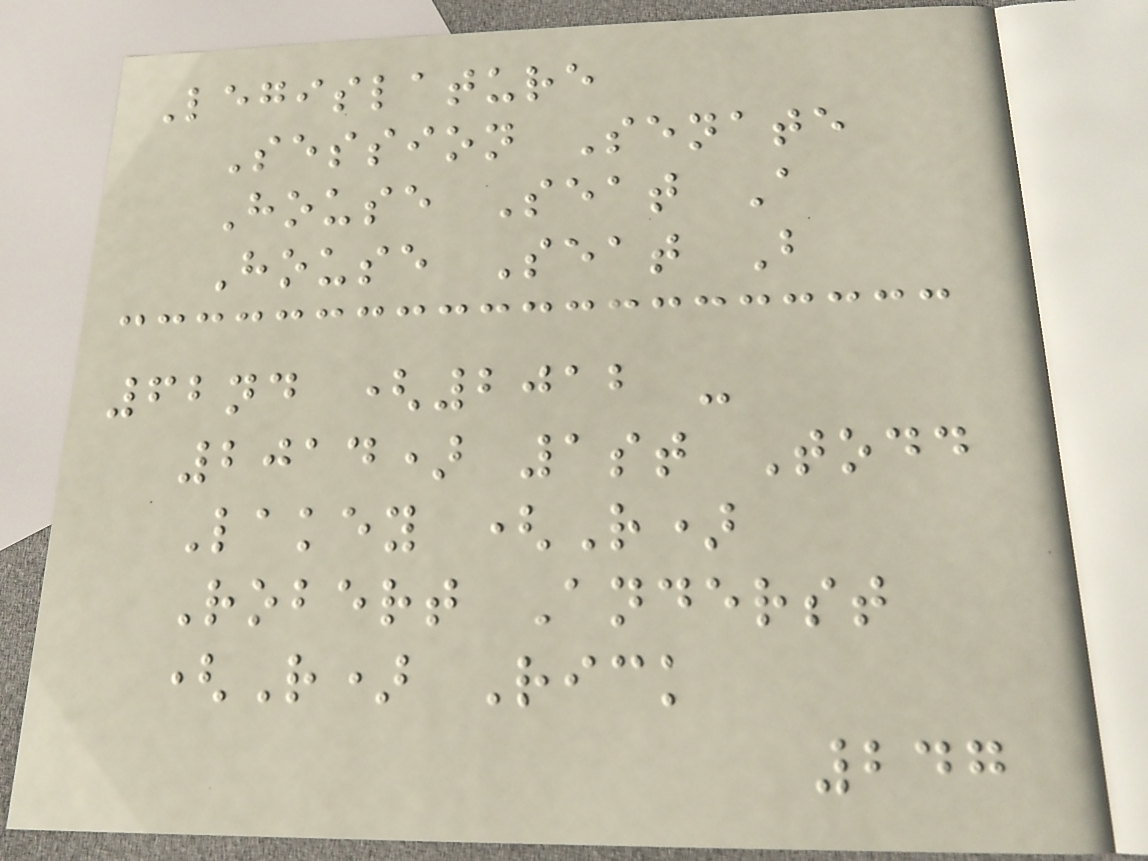Legislature
Session Senate
House Seat A
House Seat B
62nd (2012 -
2014) 1st Todd
Lakey (R)
Robert Anderst
(R) Rick
247
